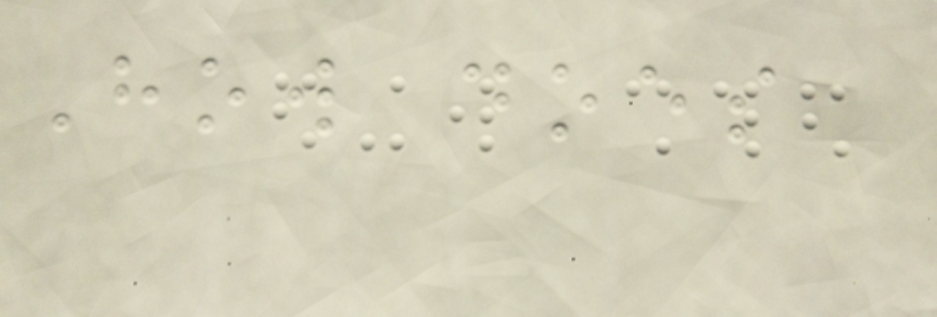How does
